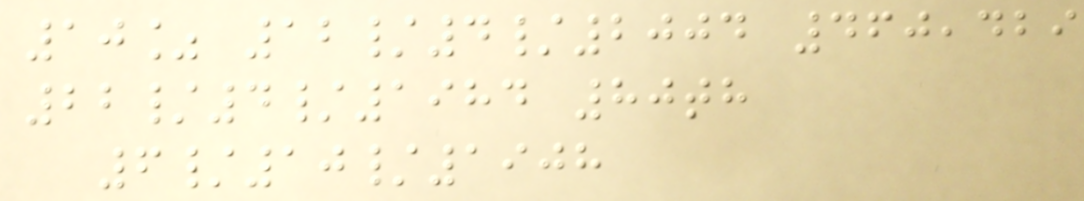10% 12/4/2004 460,429
22/4/1984 80th
6/10/1908
